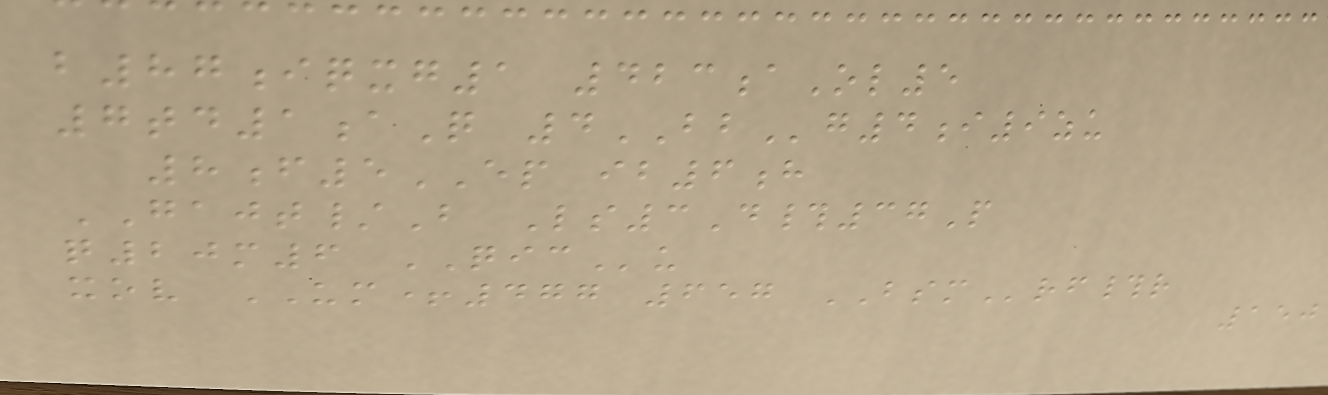b87iqxg1 423aOl5
7td1aQ 4BBg4i9zu
8f5EP ib6h
GAJT/B Ls3D#37P
q20m6 QICu
xov UM+477 657 BSMrf#r
150
